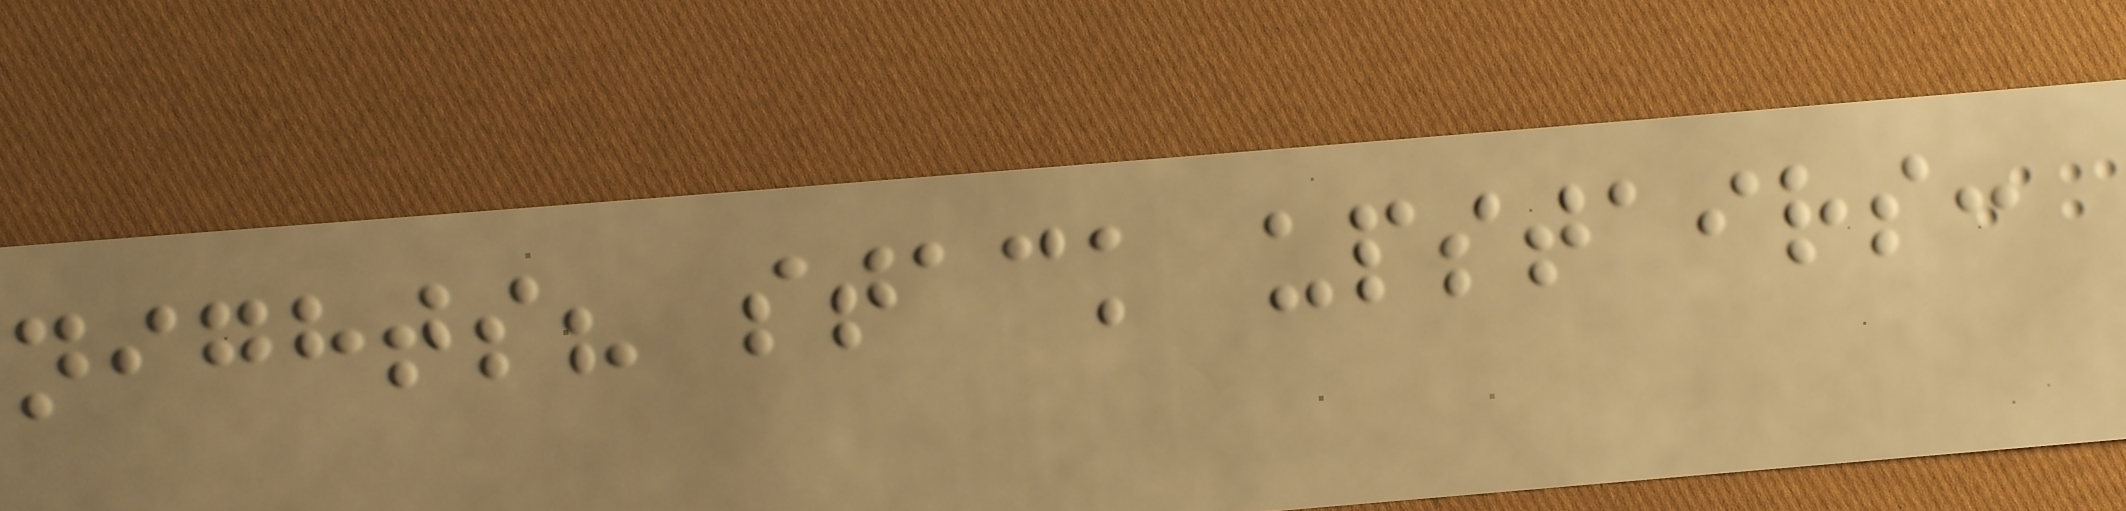nights? stack upstairs:
